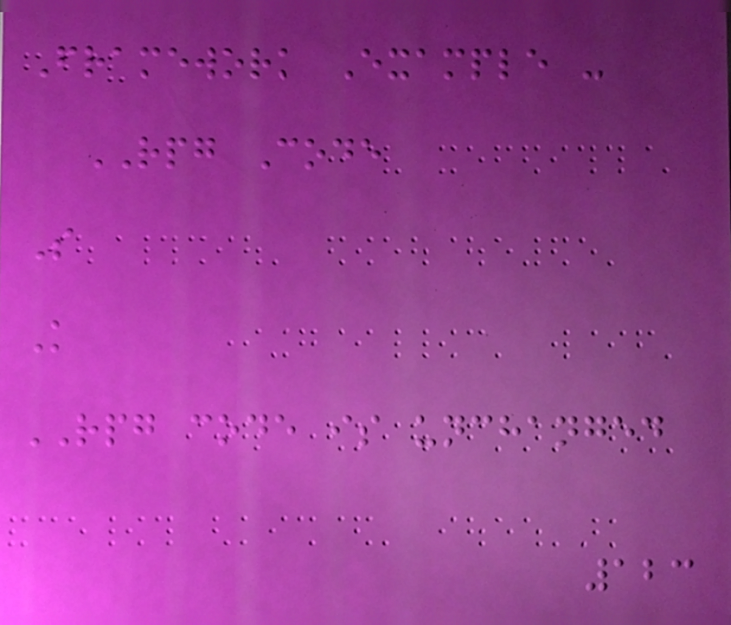Framework Example -
RPG Code
S
K
RPG code is unchanged
123
